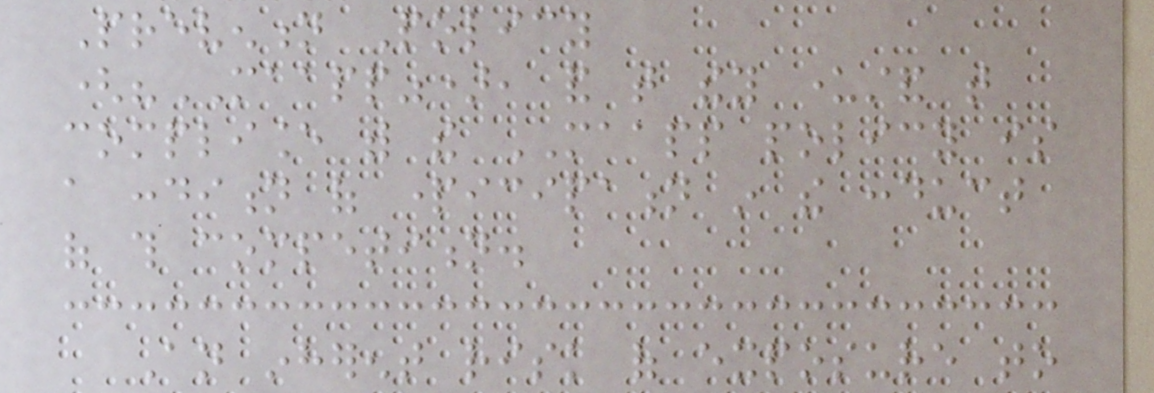Prevention Policy
("MAAPP"), and that they understand that
compliance with the MAAPP policy is
a condition of participation in the conduct
of this competition.
An inherent risk of exposure to
